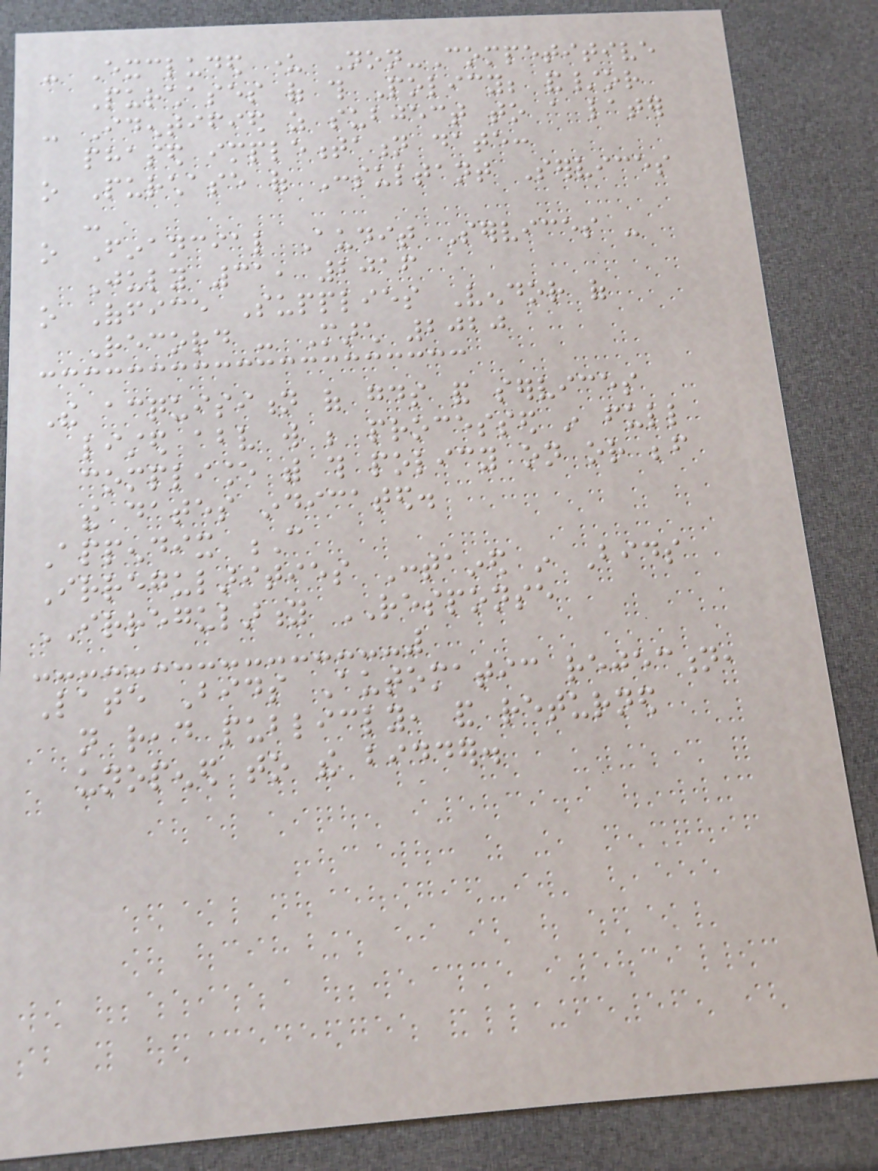- Excluded under Non-Competitive
Purchases of this Policy; and/or
- Identified as subject to a later
phased implementation date:
o Purchase of Consultant Services
-
o Financial Audit Services -
July 31, 2016
o Office Supplies Vendor of
Record - March 2020
The acquisition of goods and services
listed above will be processed in full
compliance with this policy on or before
the dates indicated.
Appendix C
Irregularities Contained in Bids
IRREGULARITY RESPONSE
Late Bids Automatic rejection,
not read publicly, and returned
unopened to the bidder.
